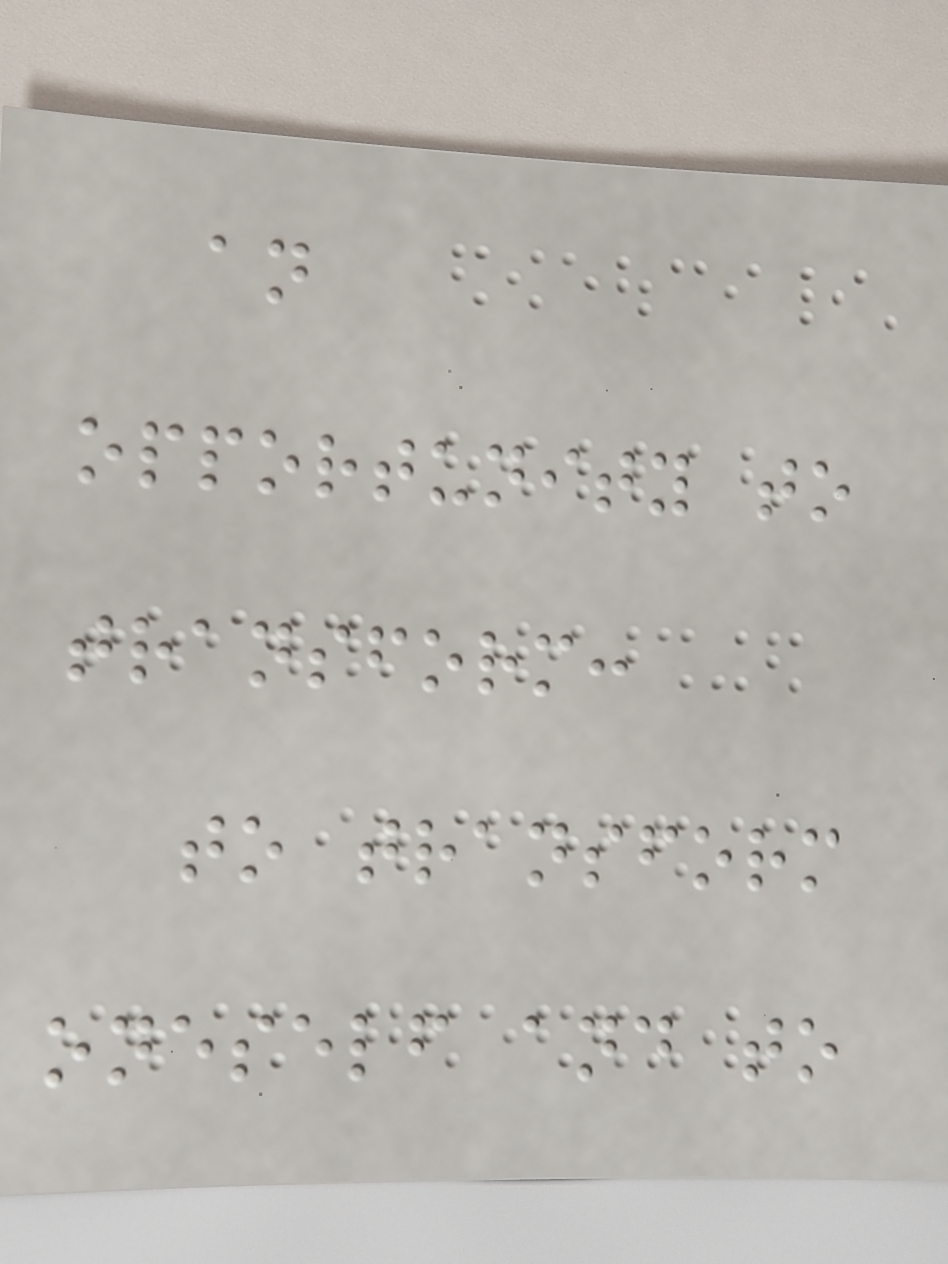an
opportunity to
transform:
to transform
oneself and to
